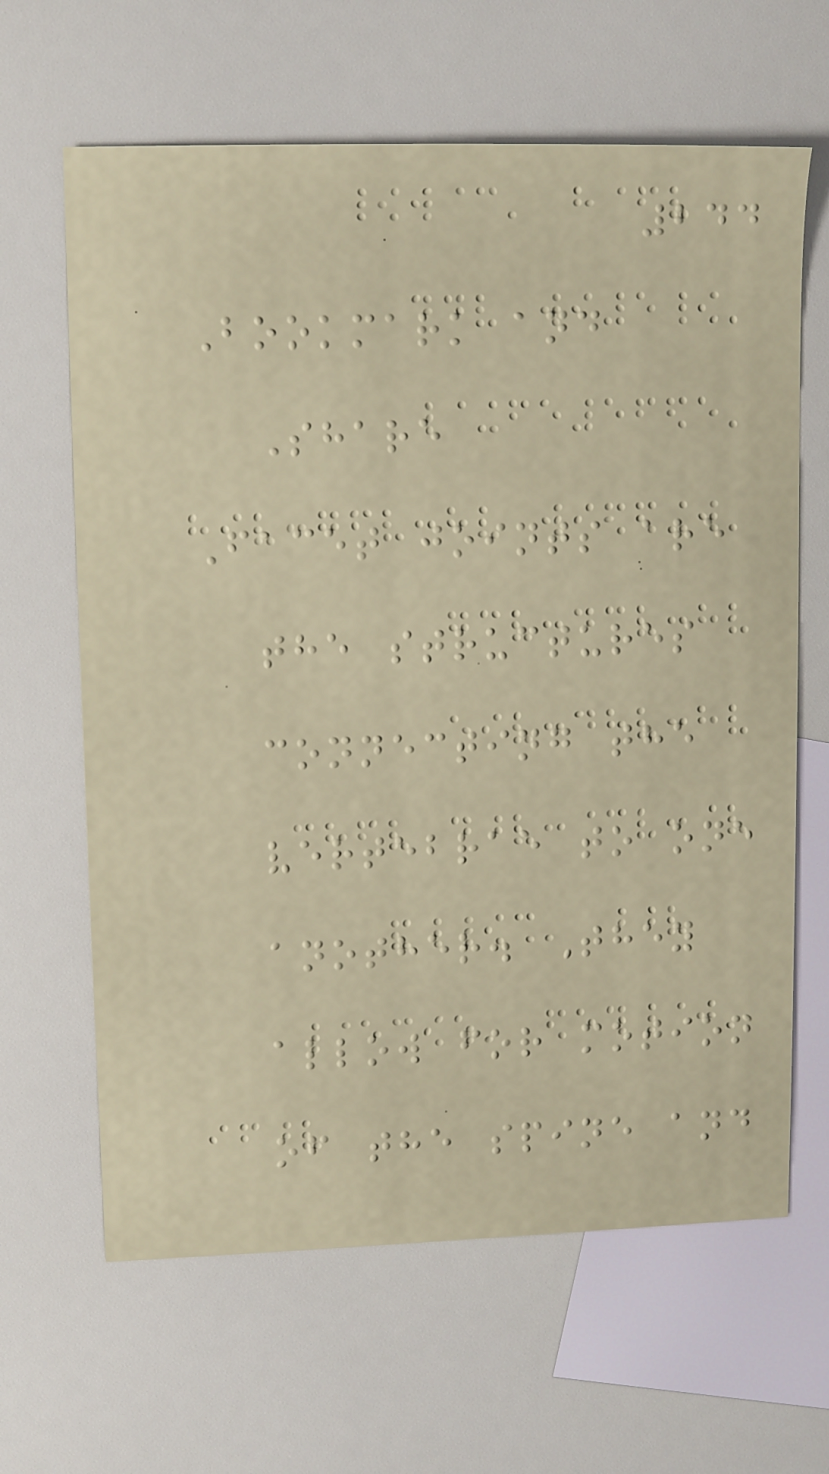244
Bookmark and
Share
Facet joints are
the structures
connecting the
vertebrae to one
another. They
allow for motion
of the spine and
